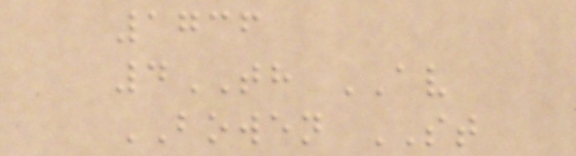1736
4TH AV
BOWEN ST
